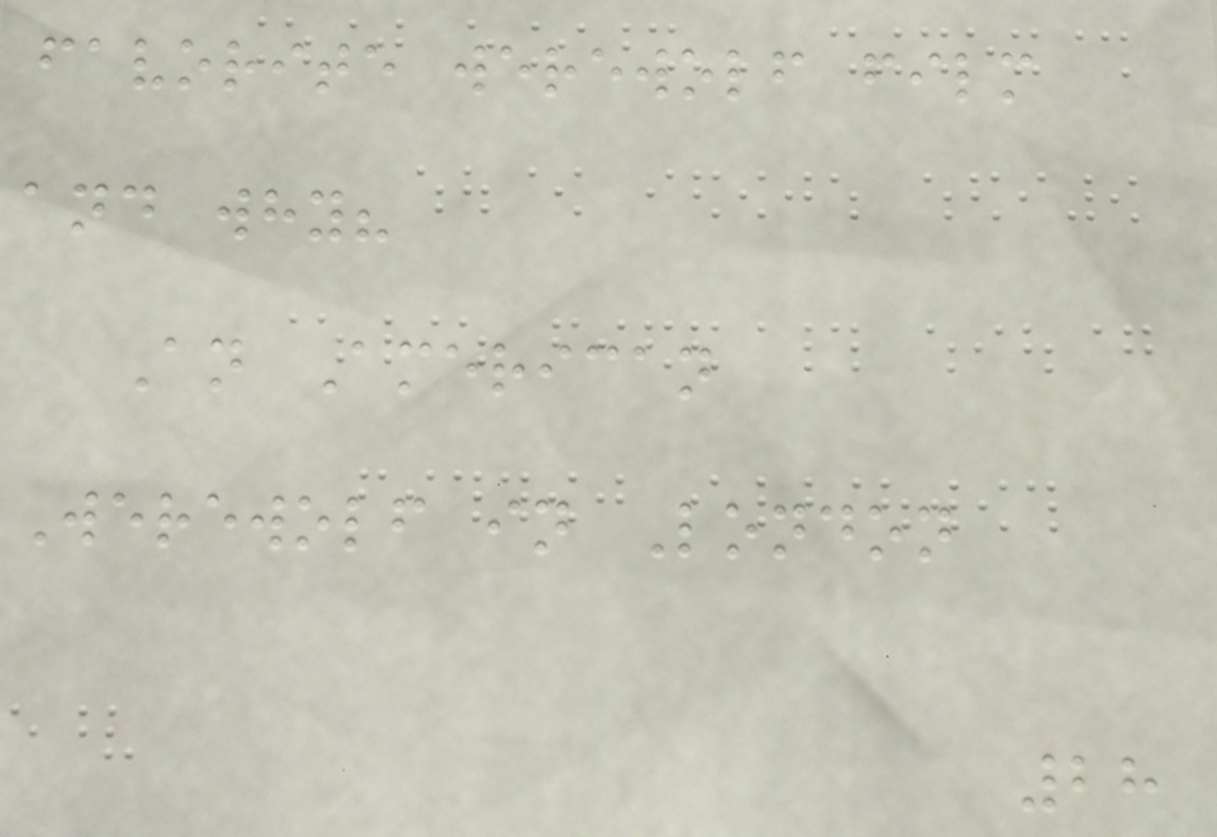favorite werewolf film
and why?
An American
Werewolf in London
28
